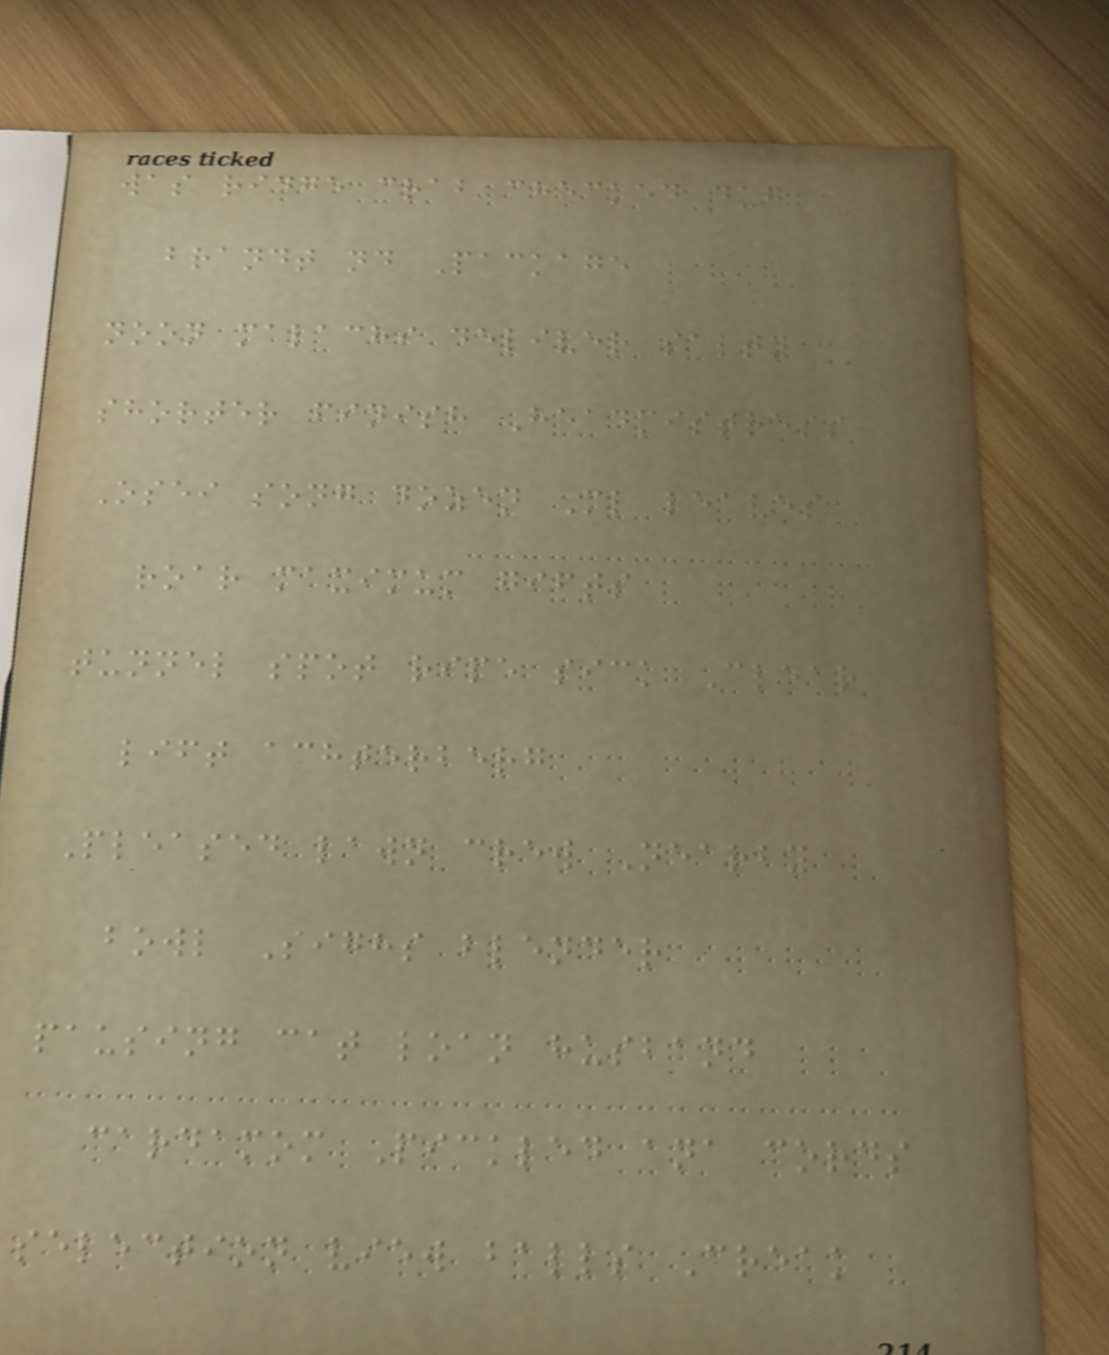was ridge crab checked dug
brandt nd Package
noon malachi deliver salty
shorter finish Headmistress
Osei song dozen Ml leaves
roar maximum gifts
tunnel spot ripe sick Clear
lift achterberg
Pleased lawn crew Nearby
bowl Sighs blender
pausing cat loan husband
cardamom Pickled ana cords
selection view balls Creak
